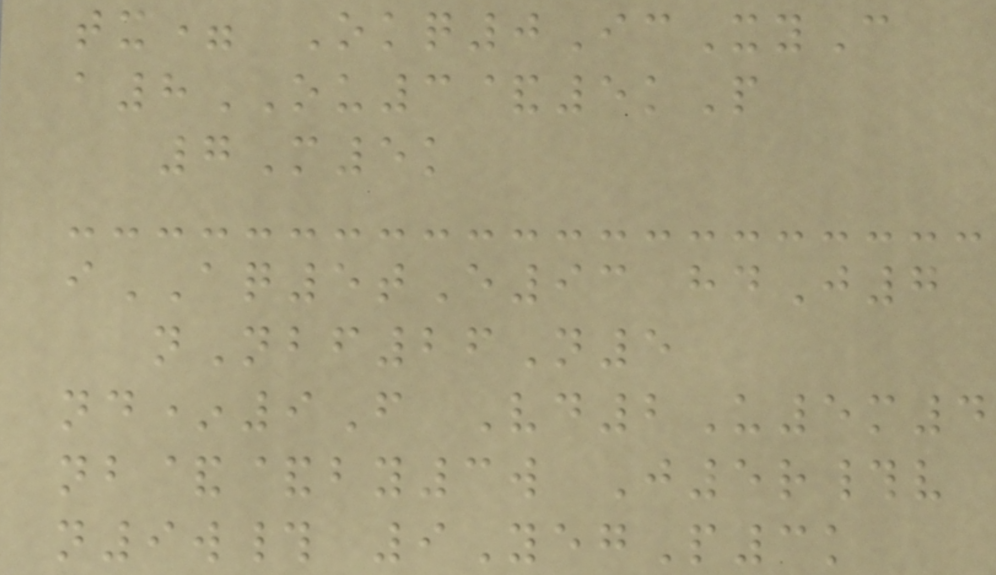tx= Okq0IcXyC
a8OU3&5kP
7M5k
iAQ5tE93 hdJ7
nNbf26N5
nd*9F Vd2U5m4
nb&&by3w J5r#v
n9w# 9YegP3k
